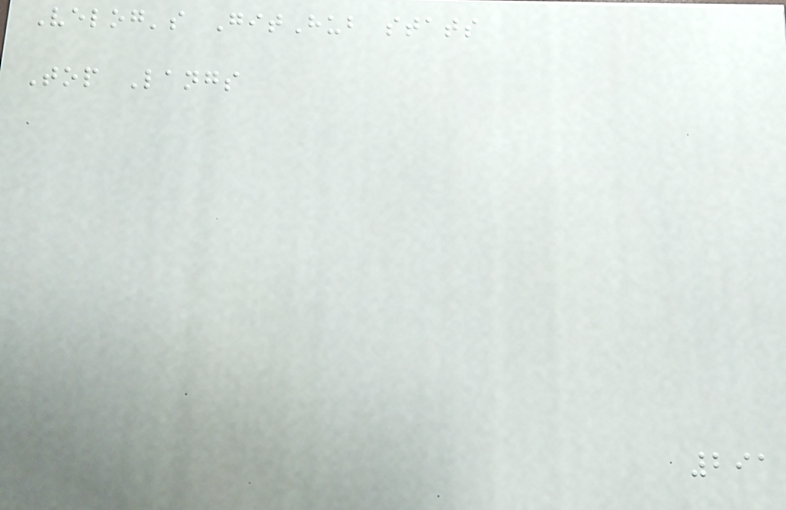Velog's GitHub stats
Top Langs
291
